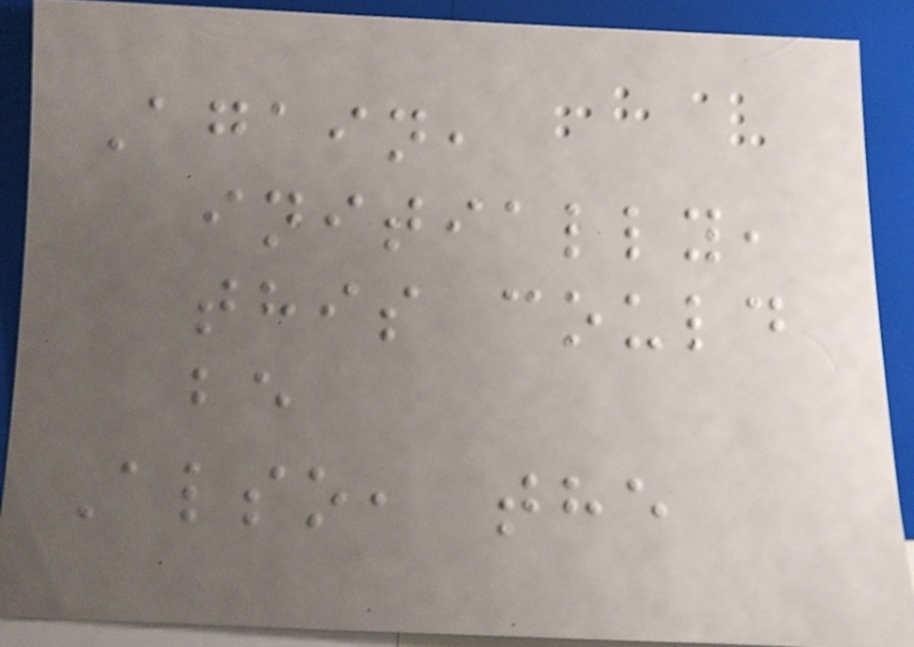Again,
initially,
this could
be
Also, the
